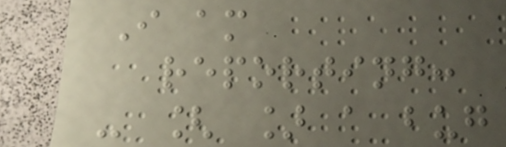I am
reporting:
- [ ] a bug
